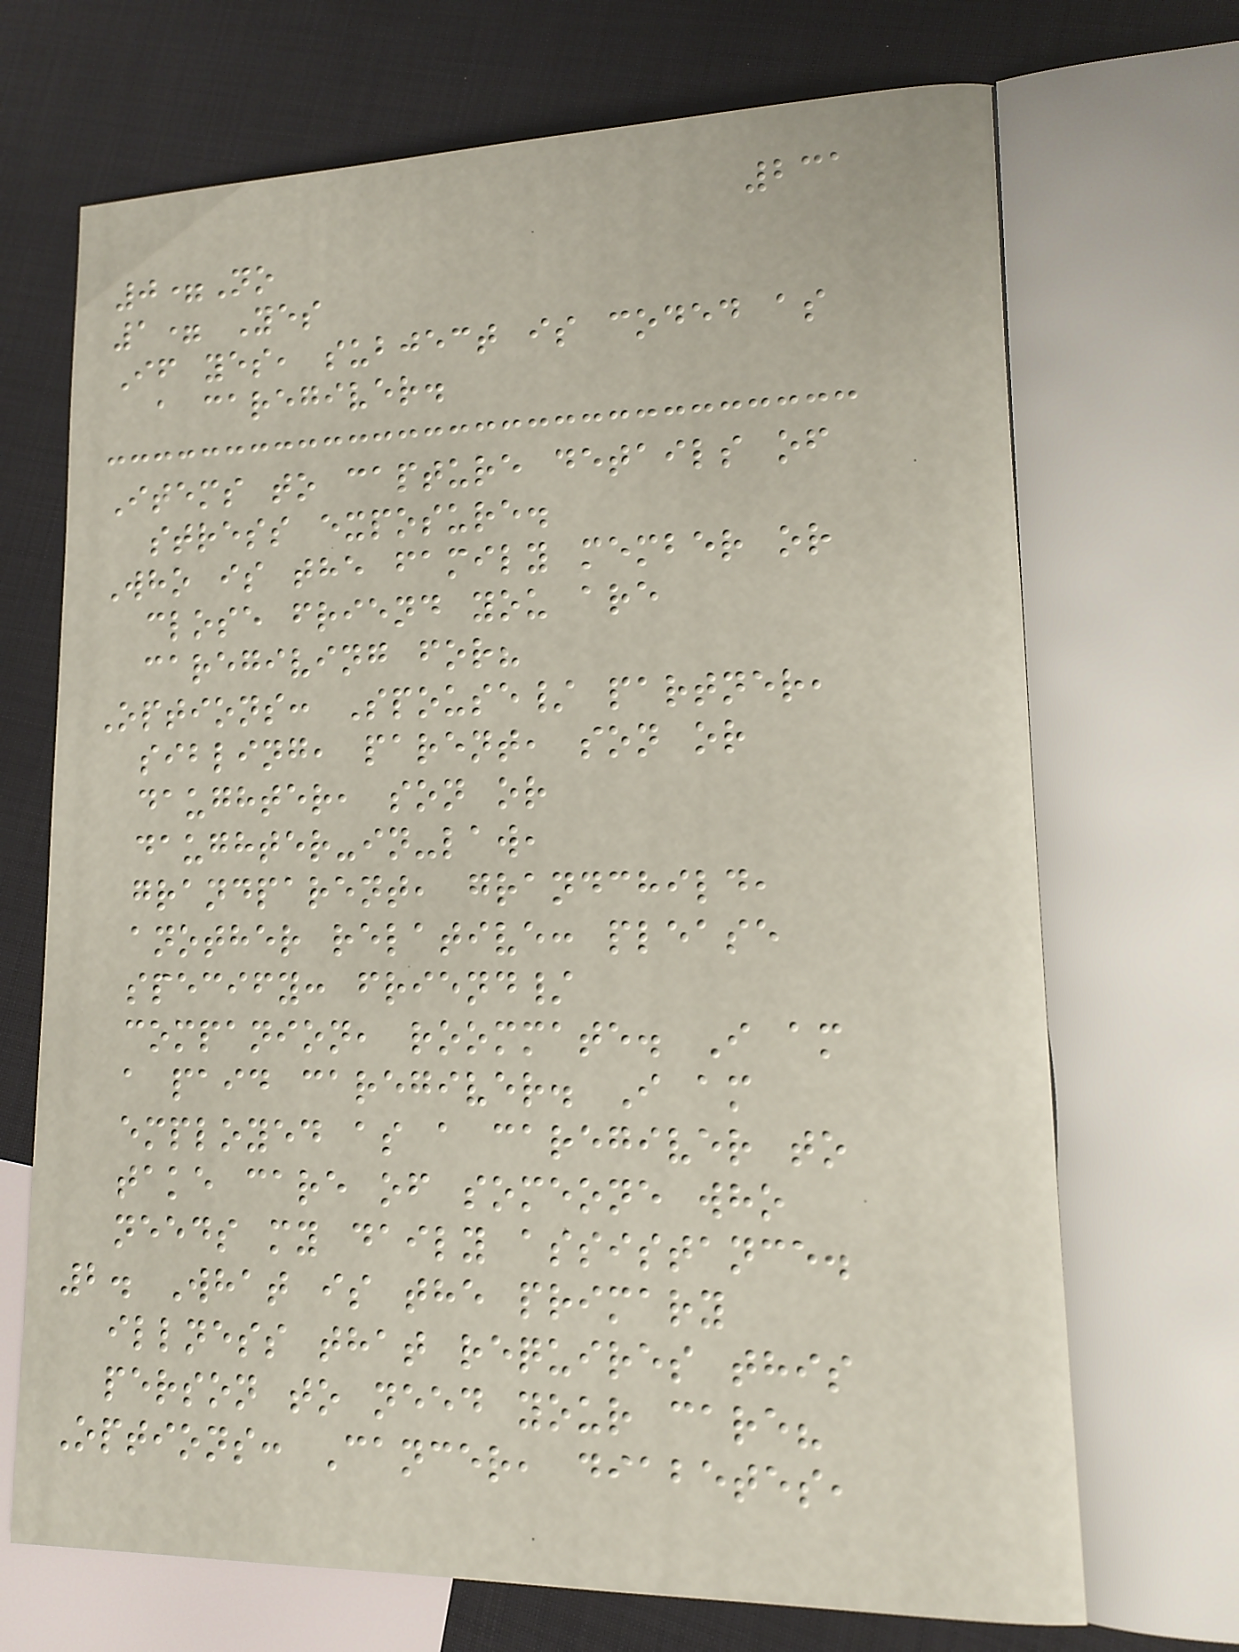231
0=No
1= Yes
If yes, subject is coded as
a caregiver.
Items to capture details of
stress exposure.
Who is the family member or
close friend you are
caregiving for?
Options: Spouse/ partner,
sibling, parent, son or
daughter, son or
daughter-in-law,
grandparent, grandchild,
another relative: please
specify: friend/
companion, roommate. I am
a paid caregiver. I am
employed as a caregiver to
take care of someone who
needs my daily assistance.
2. What is the primary
illness that requires this
person to need your care?
Options: Cancer, diabetes,
